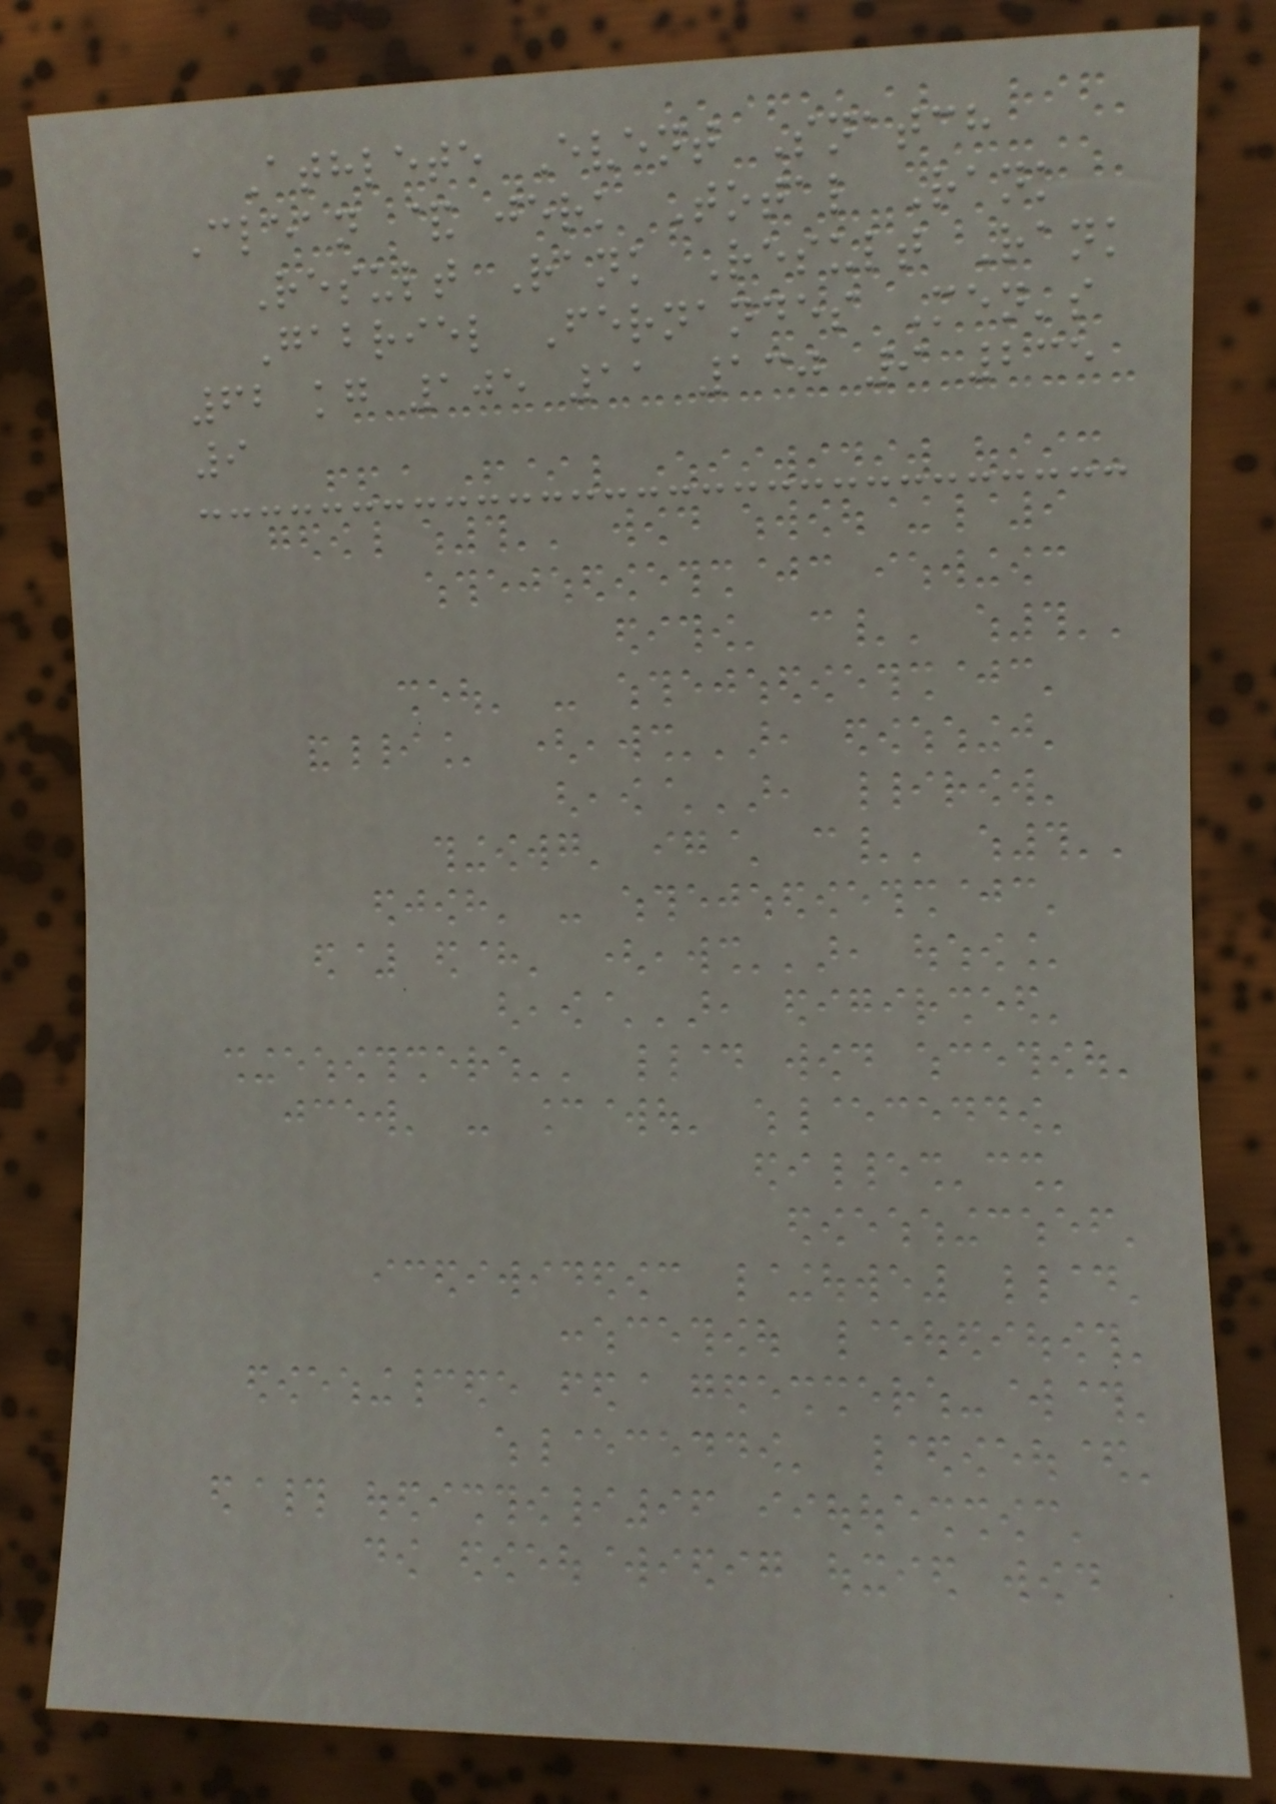Athlete Event Snatch
Clean & jerk Total Rank
Result Rank Result Rank
Gabriel Fernandes Men's
62 kg 105 11 130 9 235
9
